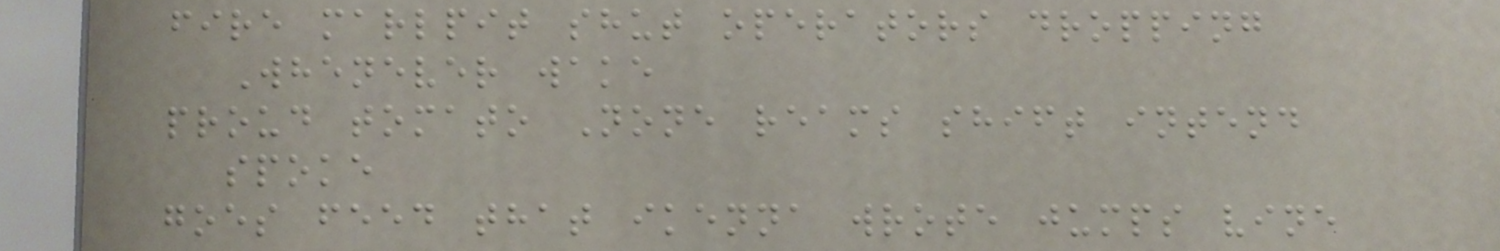fire marlpit shut operators dropping
Whenever wake
proud tomato None reams shift intend
spoke
goes feed that ikenna wrote jumps vine
